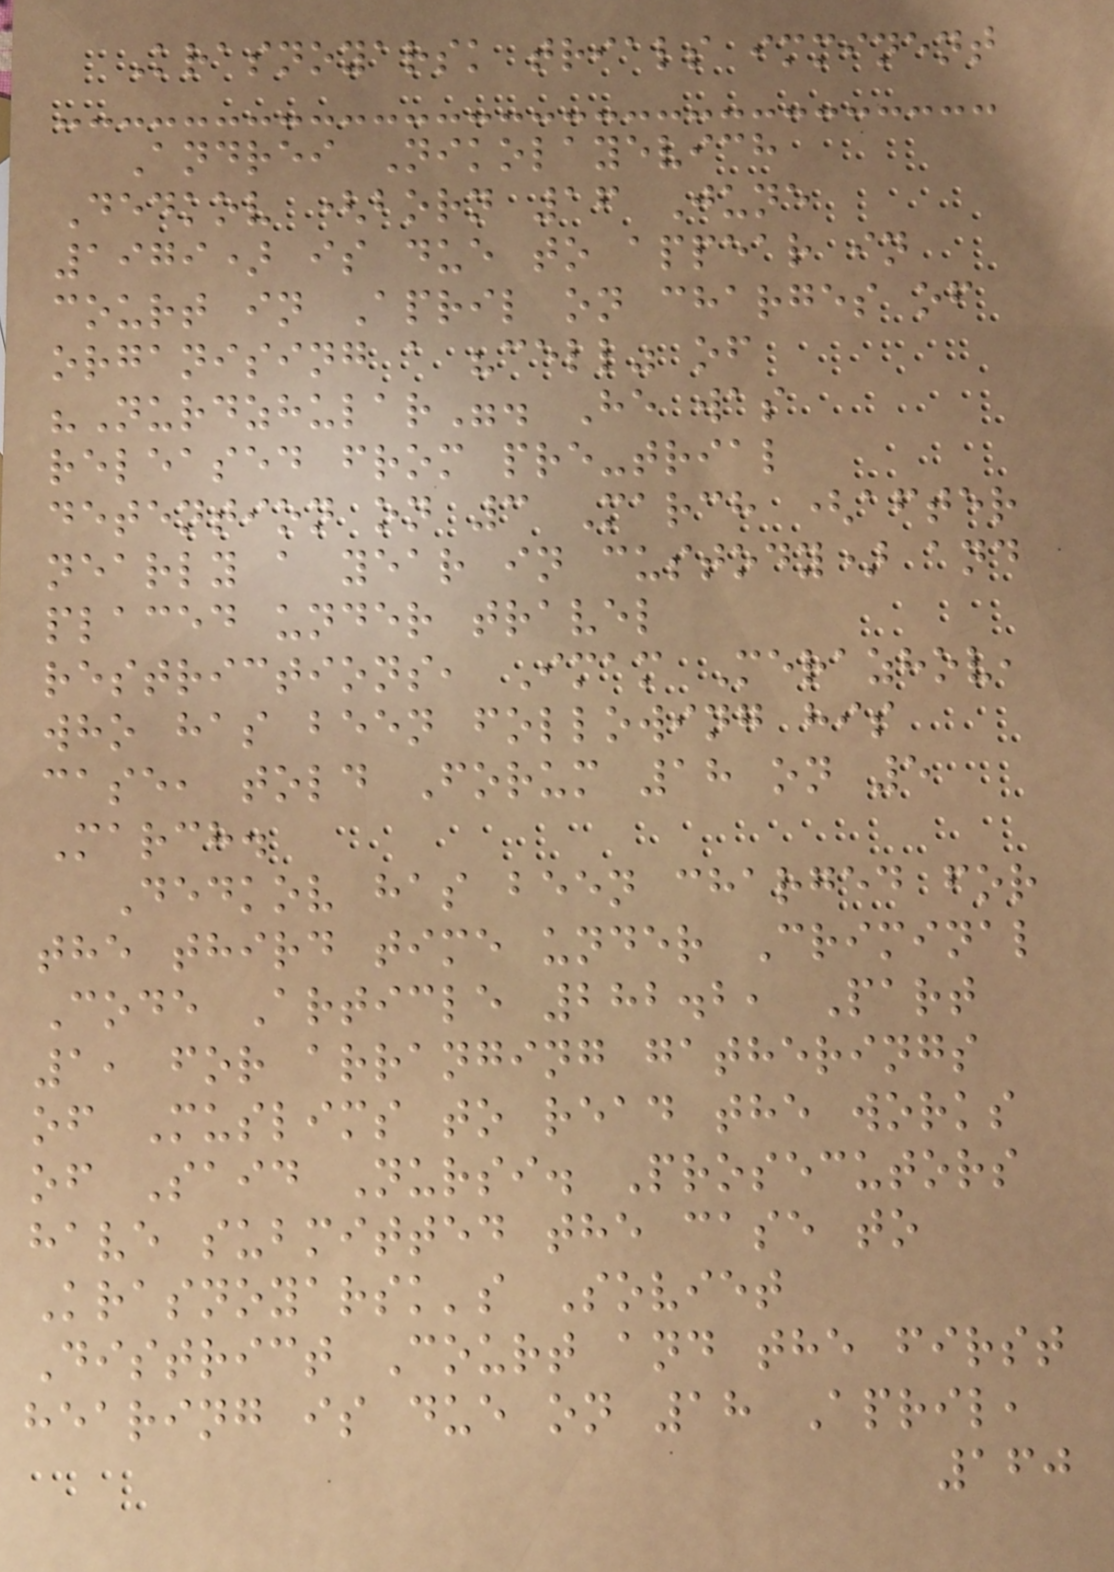Krasnoyarsk trials imminent
Andrei Nikolayevich
Dedkov (born 16 June
1979) is due to appear in
court in April on charges of
organising a "cell" of
"Nurdzhular". He was
released from pre-trial
detention on 3 March (after
nearly a year in custody) and
placed under travel
restrictions, Imam Merazhov,
who has been following his
case, told Forum 18 on 5
March.
Dedkov has been charged for
the third time under Criminal
Code Article 282.2, Part
1, for arranging gatherings
of Muslims to read the works
of Said Nursi. Prosecutors
have submitted the case to
Krasnoyarsk's Soviet
District Court and the first
hearing is due on 18 April,
160
